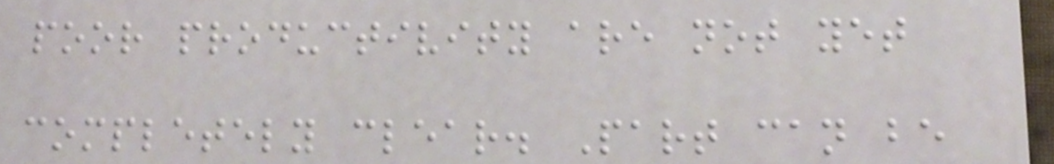poor productivity are not yet
completely clear. Part can be
